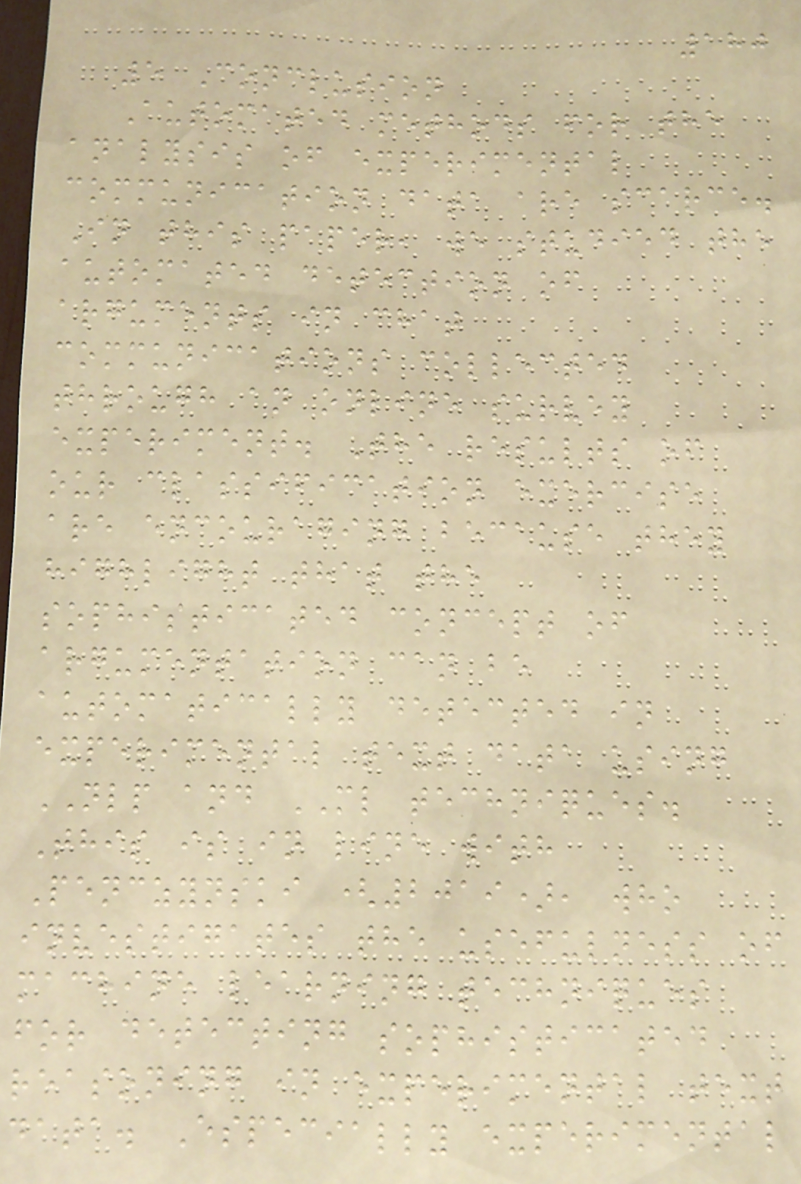180
5 Conclusion
Automated methods for the
analysis of experimental
communication data are scarce.
In this paper, we studied the
automated detection of
arguments in chat
communications collected
through an online survey
experiment. The results of
our classification exercise
are encouraging because they
highlight that the
sophisticated concept of
argumentation can be
automatically detected in
experimental text data using
NLP and ML techniques.
This is in line with
Penczynski (2019), who
investigates the usefulness of
machine learning techniques
for detecting sophisticated
reasoning in experimental text
data. Especially experimental
